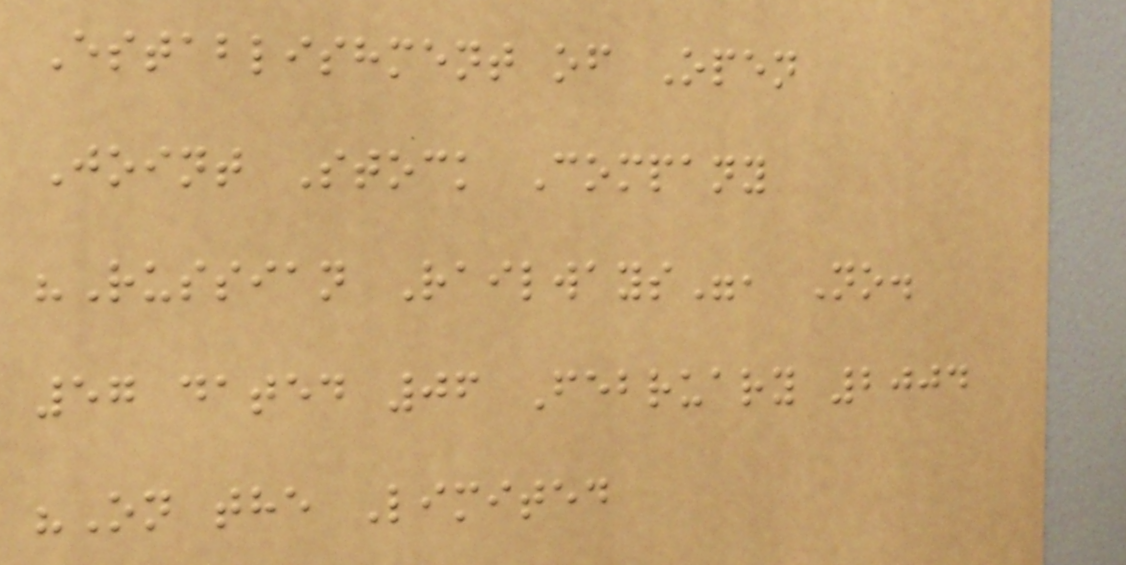Establishment of Open
Joint Stock Company
"Russian Railways", No.
57 dated 06 February 2004
"On the Limited
